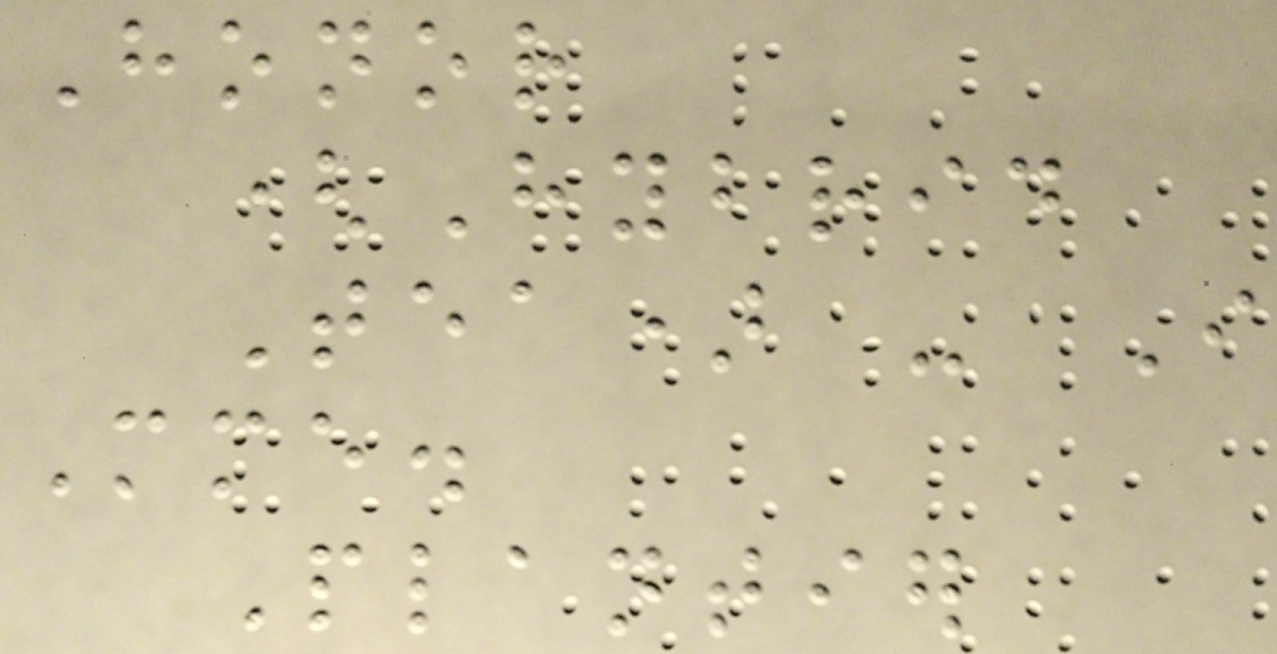Honor
(Hybrid
Tea) - I
Mme.
Plantier
